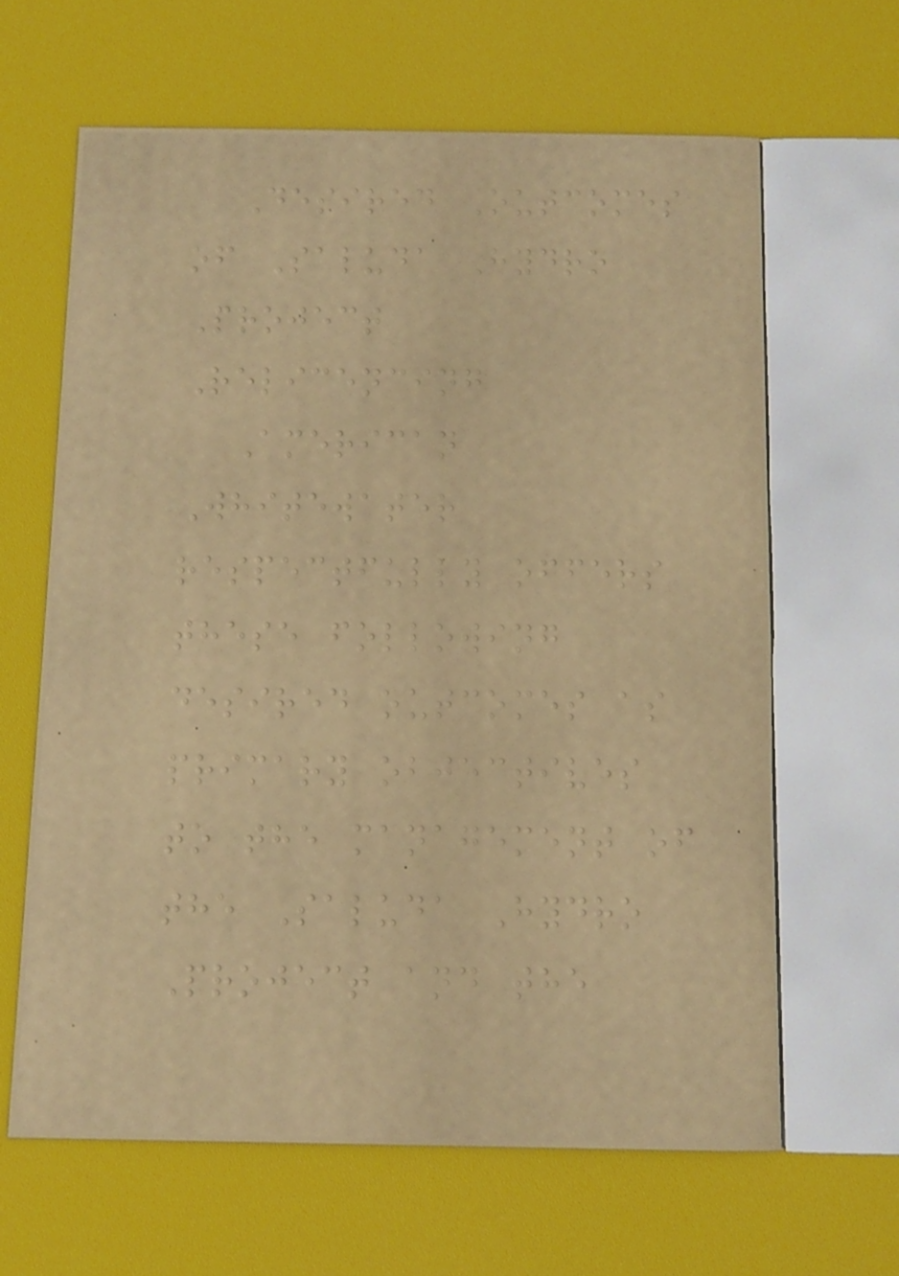Desired Outcomes
of Saluda Hydro
Project
Relicencing
American
Whitewater
respectfully offers
these following
desired outcomes as
primary objectives
to the management of
the Saluda Hydro
Project and the
